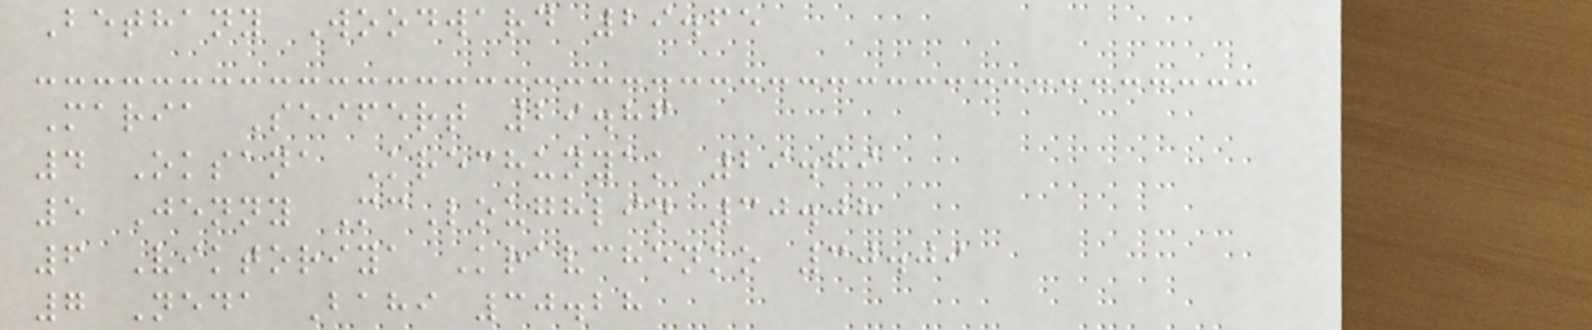Bethany Woodward 29.65
Maria Seifert 29.86
4 Oksana Krechunyak 29.89
5 Jenny McLoughlin 30.08
6 Viktoriya Kravchenko 30.09
7 Neda Bahi 30.28
